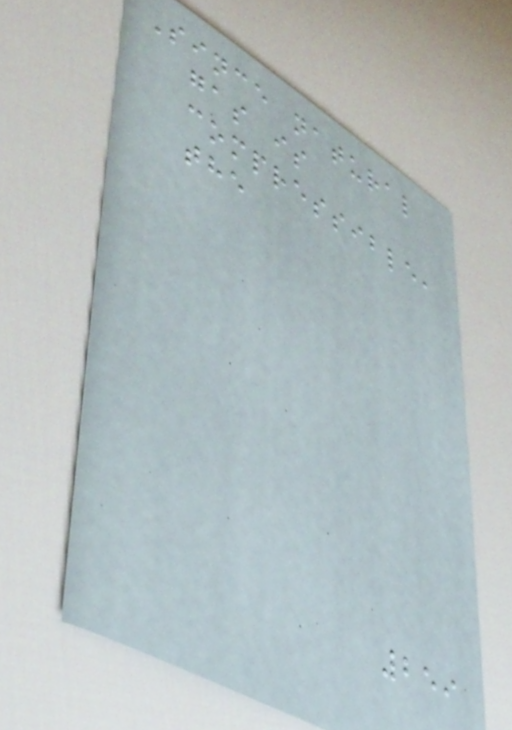Since natural
gas is
compressible,
the
259
